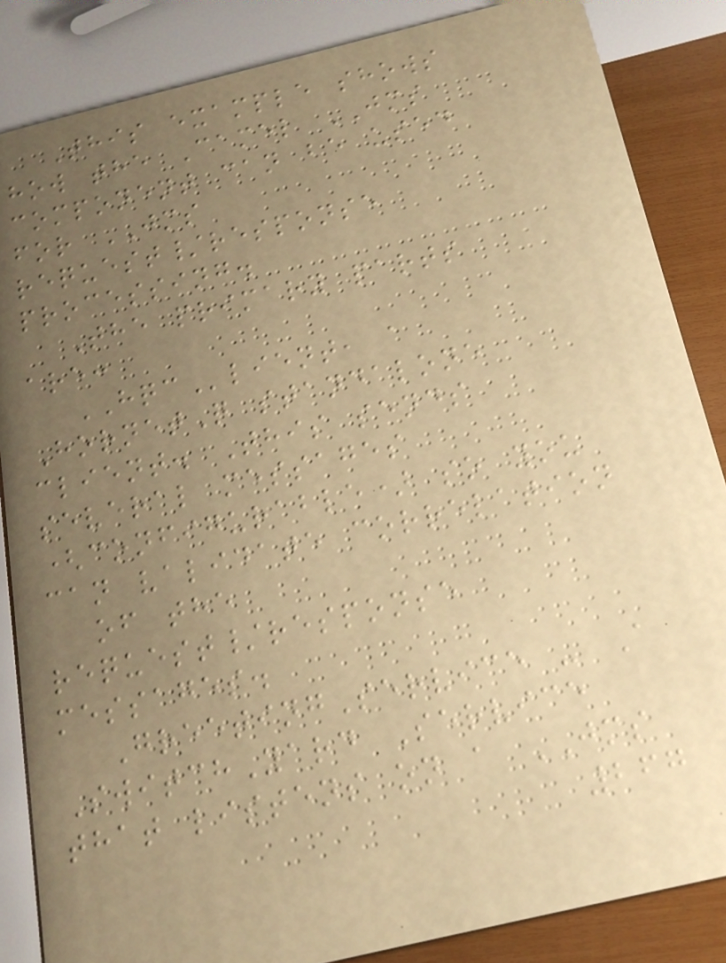This example shows
how the Camel JMS
component can be used
for JMS
request/response
processing.
The primary parts
are:
HQClient, a
HornetQ standalone
client. This sends
several messages
(configurable) so you
can validate correlation
of the
request/response
messages.
GreetingService - A
SwitchYard Service
that listens on a JMS
267
